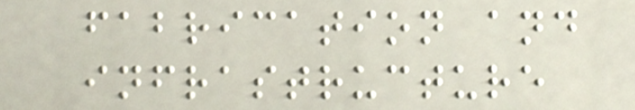fabrication and
infrastructure
